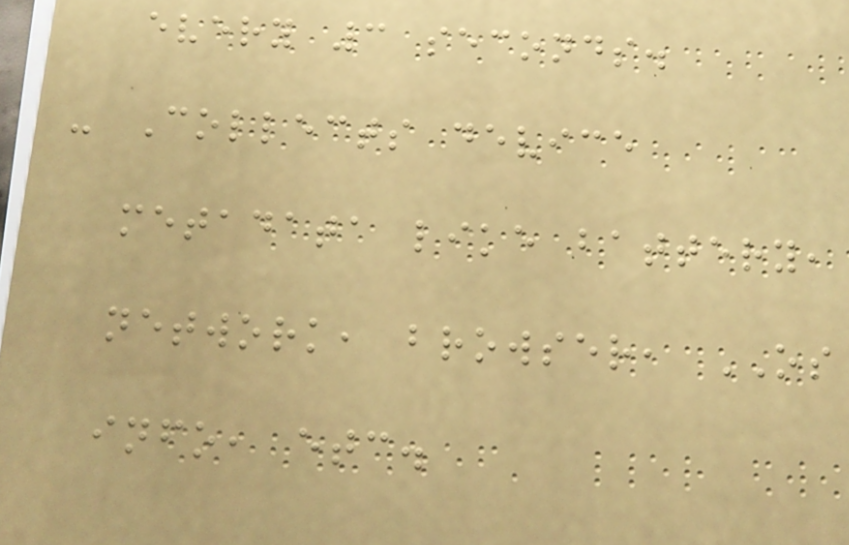every 3 seconds.
- Collects device
metadata like battery,
network, browser, OS
info, etc.
